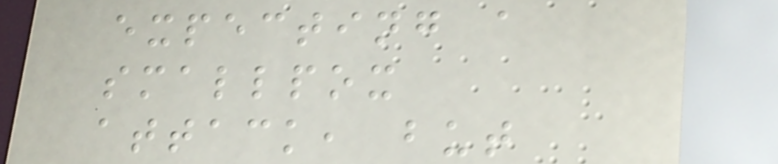expecting a
smallpox
attack, but
